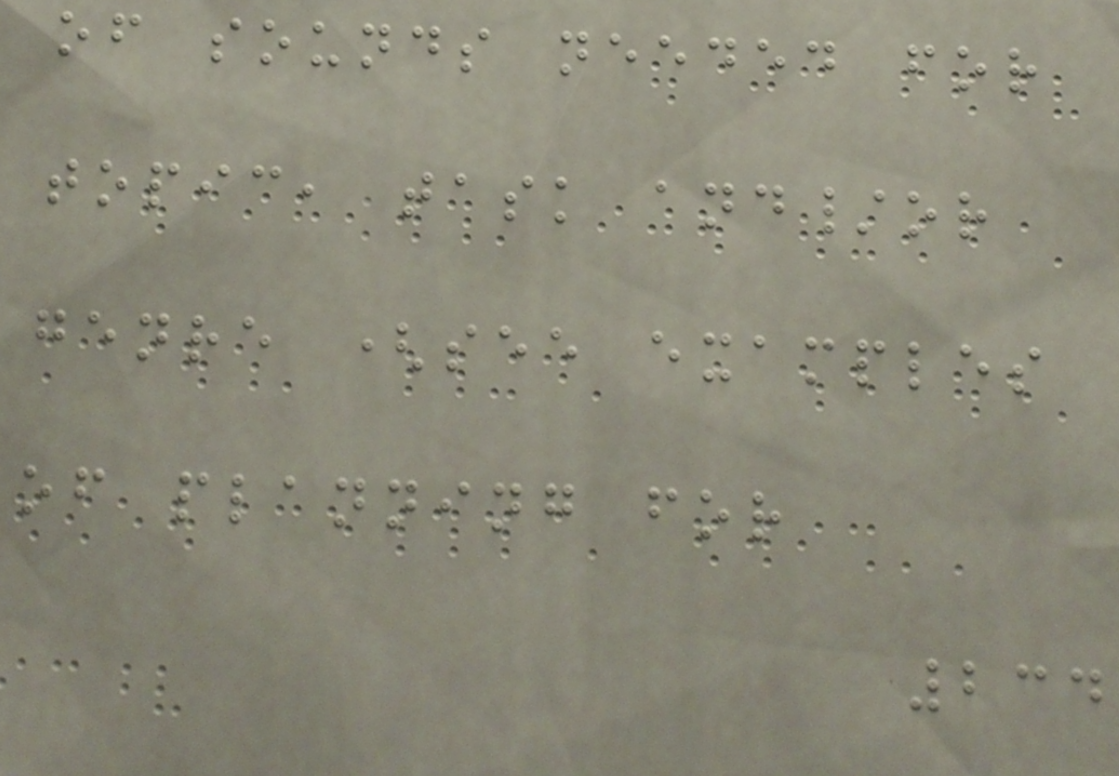of sounds needed for
topic, task and/or
genre (see examples
of planning for
234
